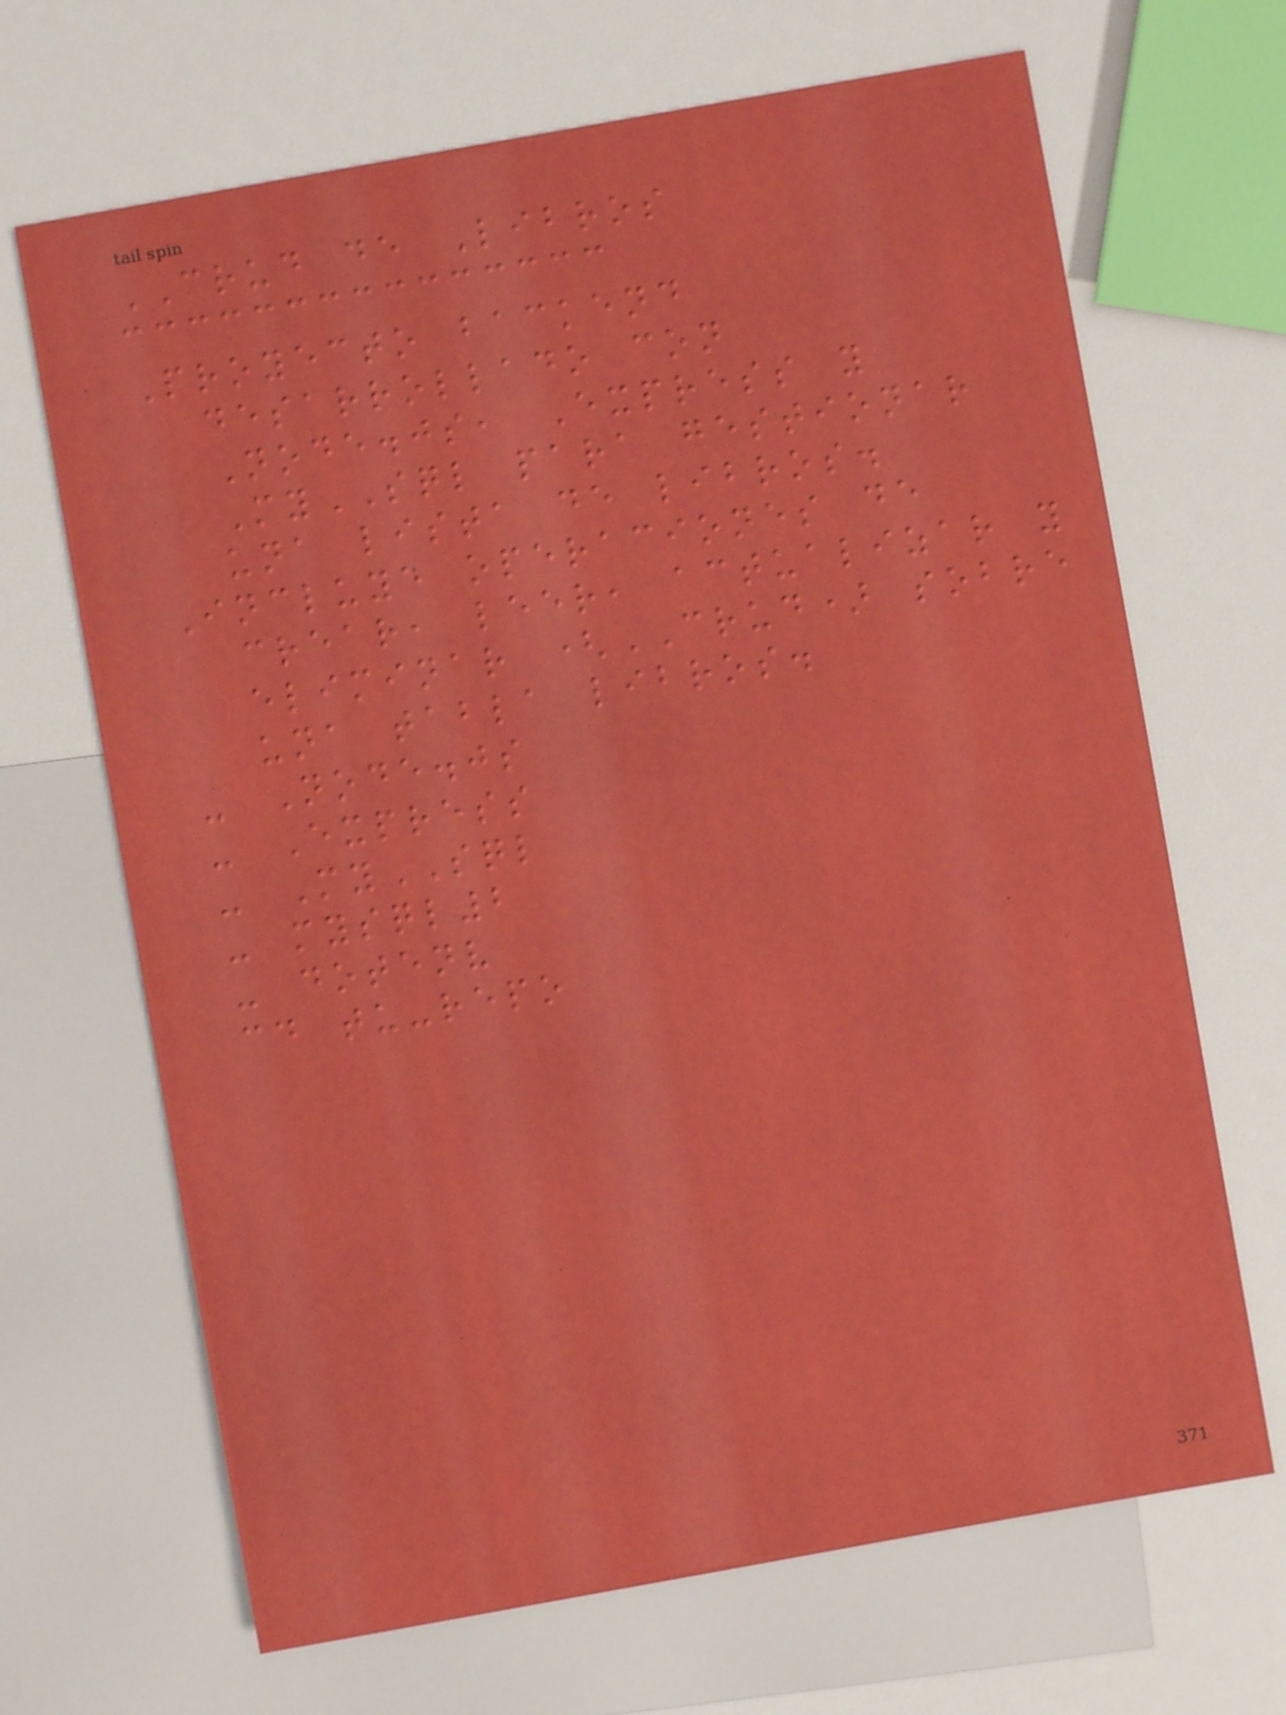CRUD de Libros
Proyecto backend
desarrollado con
Node.js, Express y
MySQL para gestionar
una lista de libros.
Incluye operaciones de
crear, leer, actualizar y
eliminar (CRUD) sobre
una tabla libros.
- Node.js
- Express
- MySQL
- mysql2
- dotenv
cd tu-repo
